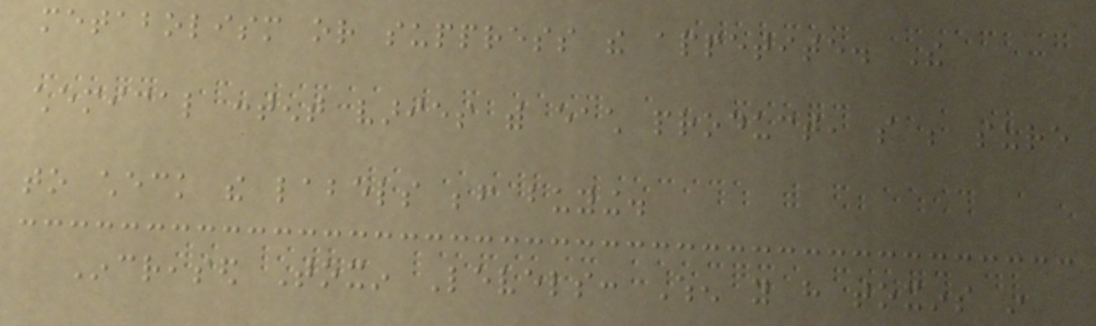metabolism or suppress the appetite. The
chemical content varies with each product, so be sure
to check the labels before buying.
Increased Toxin Levels: When you have toxins in
